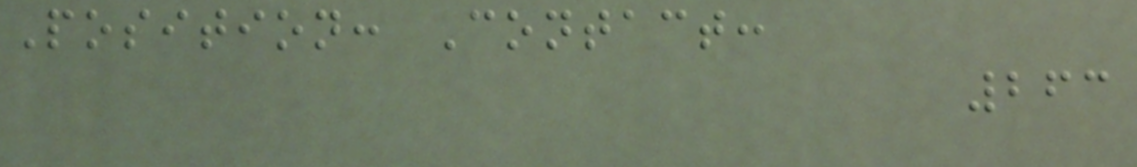Position: Contact:
263
